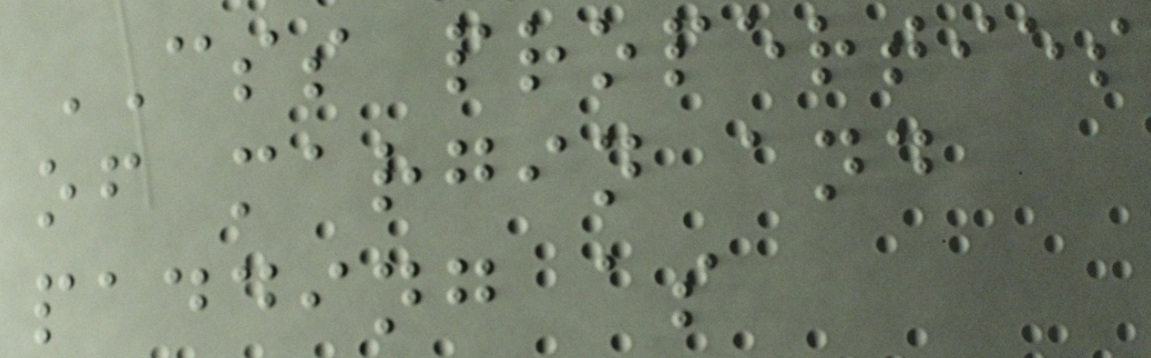CSS properties
of margin and
padding as
